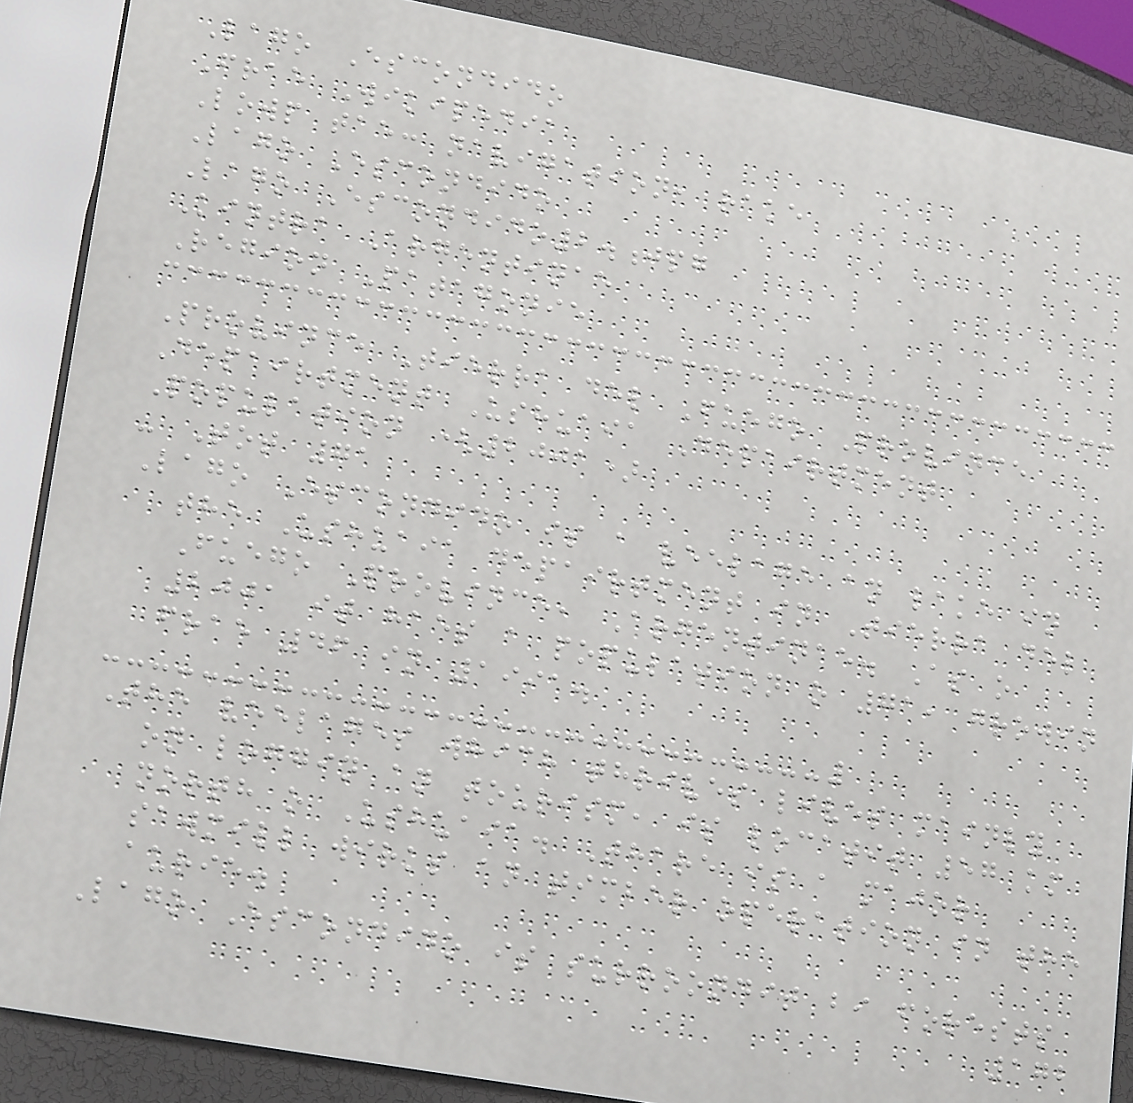Lago Escondido
Frae Wikipedia
Lowp tae: navigation, rake
Lago Escondido
Lago Escondido2.jpg
Kintra Argentinae
Region Patagonie
Province Tierra del Fuego Province
Depairtment Ushuaia Depairtment
Population (2001)
- Tot 71
Lago Escondido is a veelage an lake in
the Ushuaia depairtment in Tierra del
Fuego Province, Argentinae. As o
2001 it haes a population o 71, growin
frae 46 in 1991.
The veelages which thrives lives mainly
on loggin an tourism, is locatit 57 km
north o Ushuaia. Thare is a major
sawmill wirks an timber operation in the
aurie.
Lago Escondido is surroondit bi forests
172
